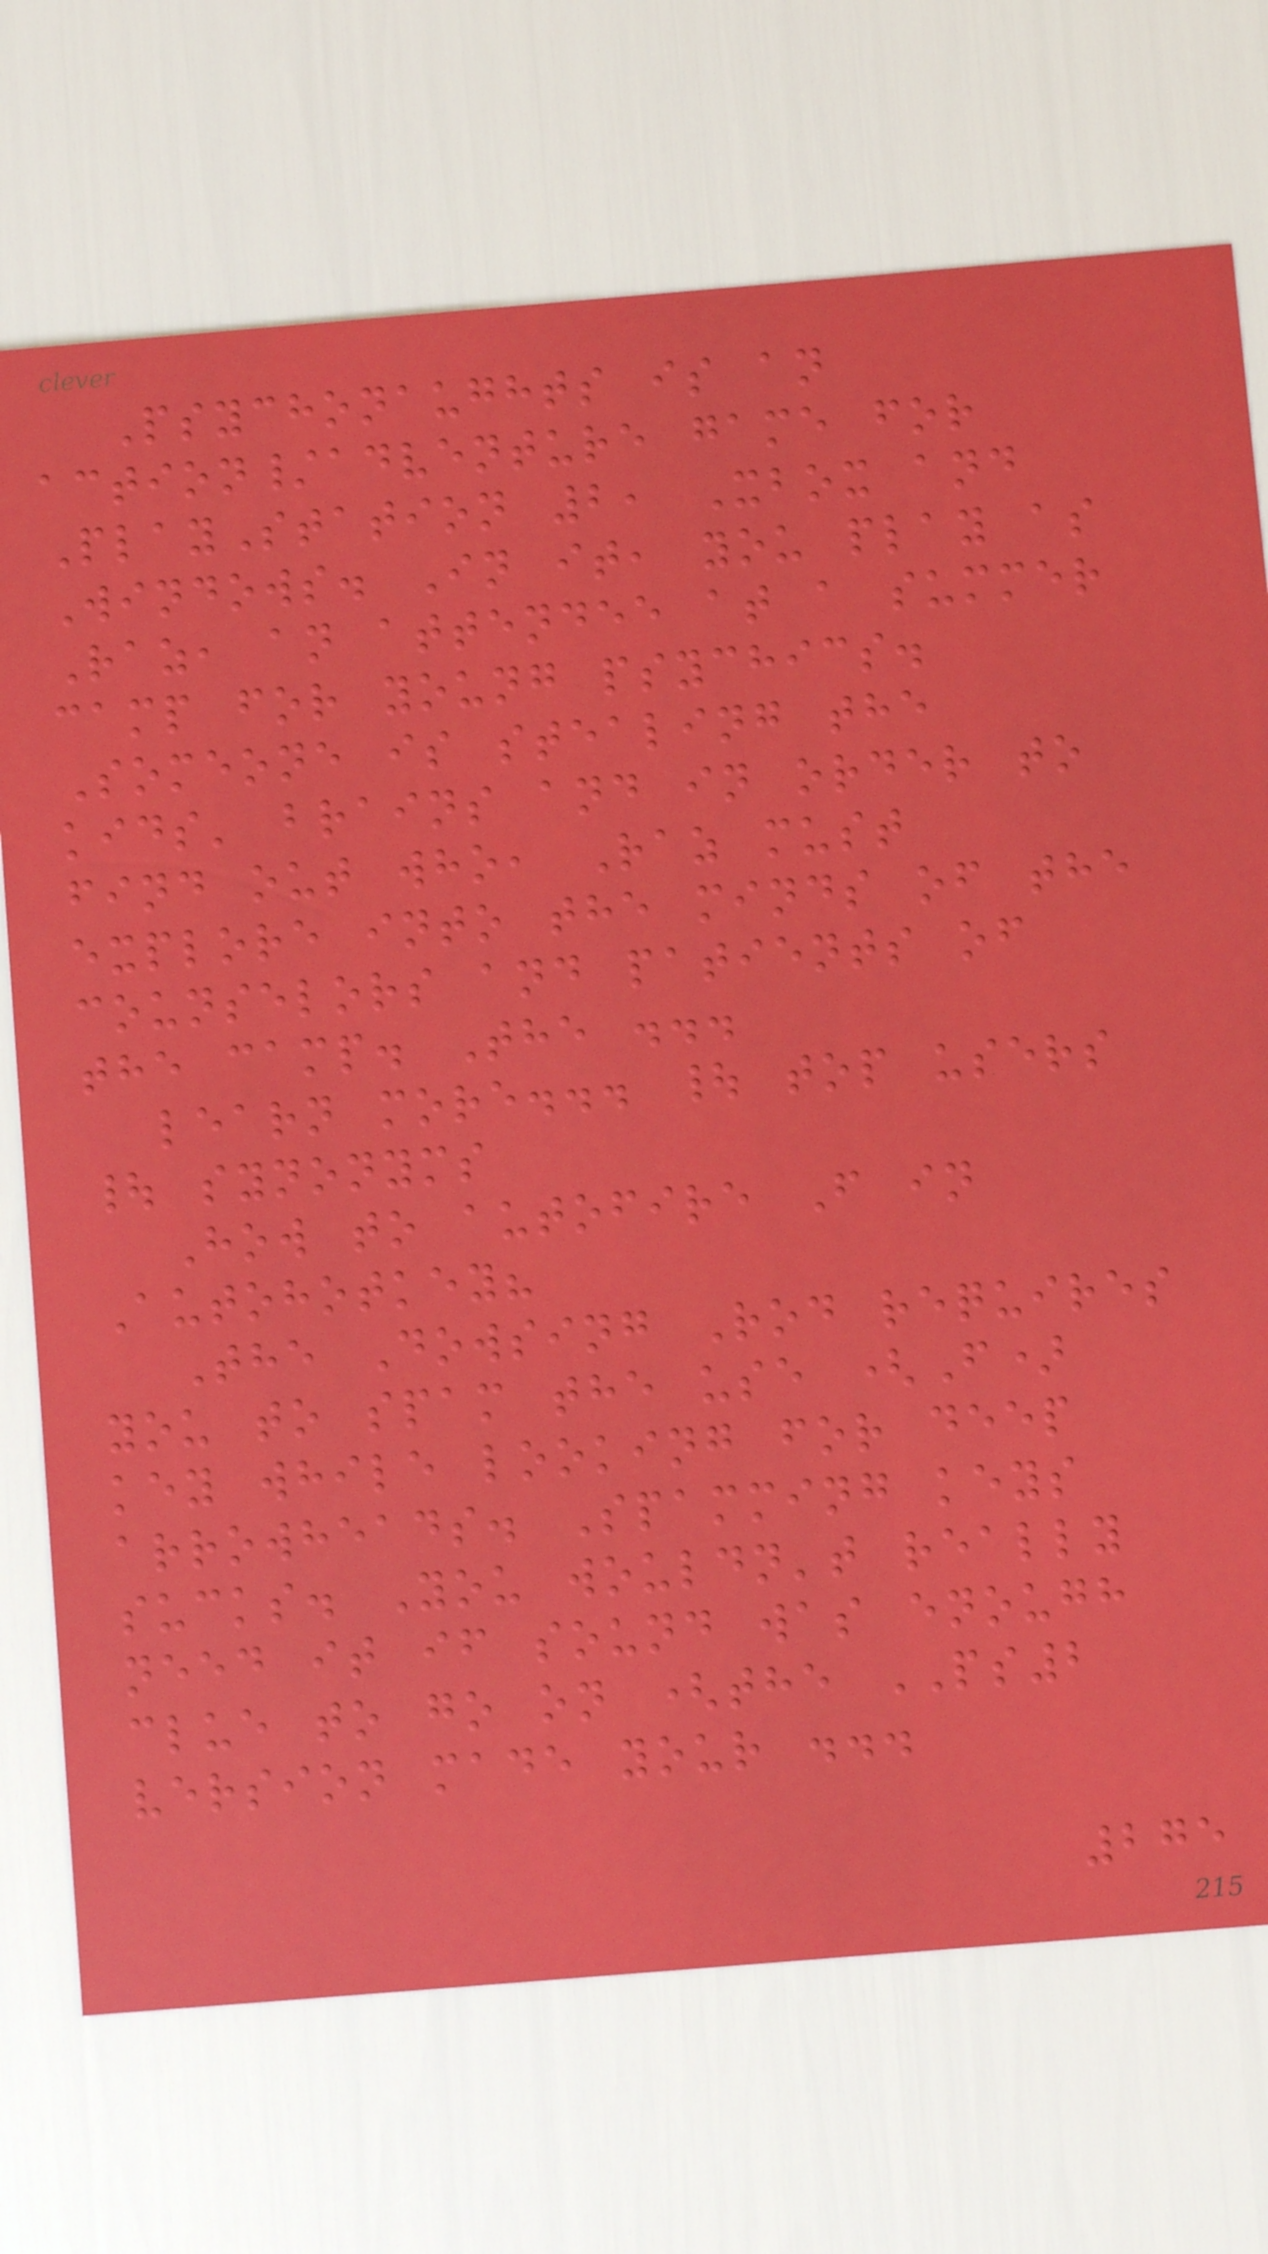Psychonaughts is an
action/adventure game for
PlayStation 2, Xbox and
Windows. In it, you play as
Raz, an attendee at a summer
camp for young psychics.
Someone is stealing the
kids' brains and in order to
find out who, Raz must
explore into the minds of the
counselors and patients of
the camp. The ...
learn more... | top users
| synonyms
How to autofire F in
Autohotkey?
The Dowsing Rod requires
you to spam the use (F)
key while looking for deep
arrowheads. Spamming keys
sucks. You wouldn't really
need it if sound was enough
clue to go on (the PS2
version made your ...
275
